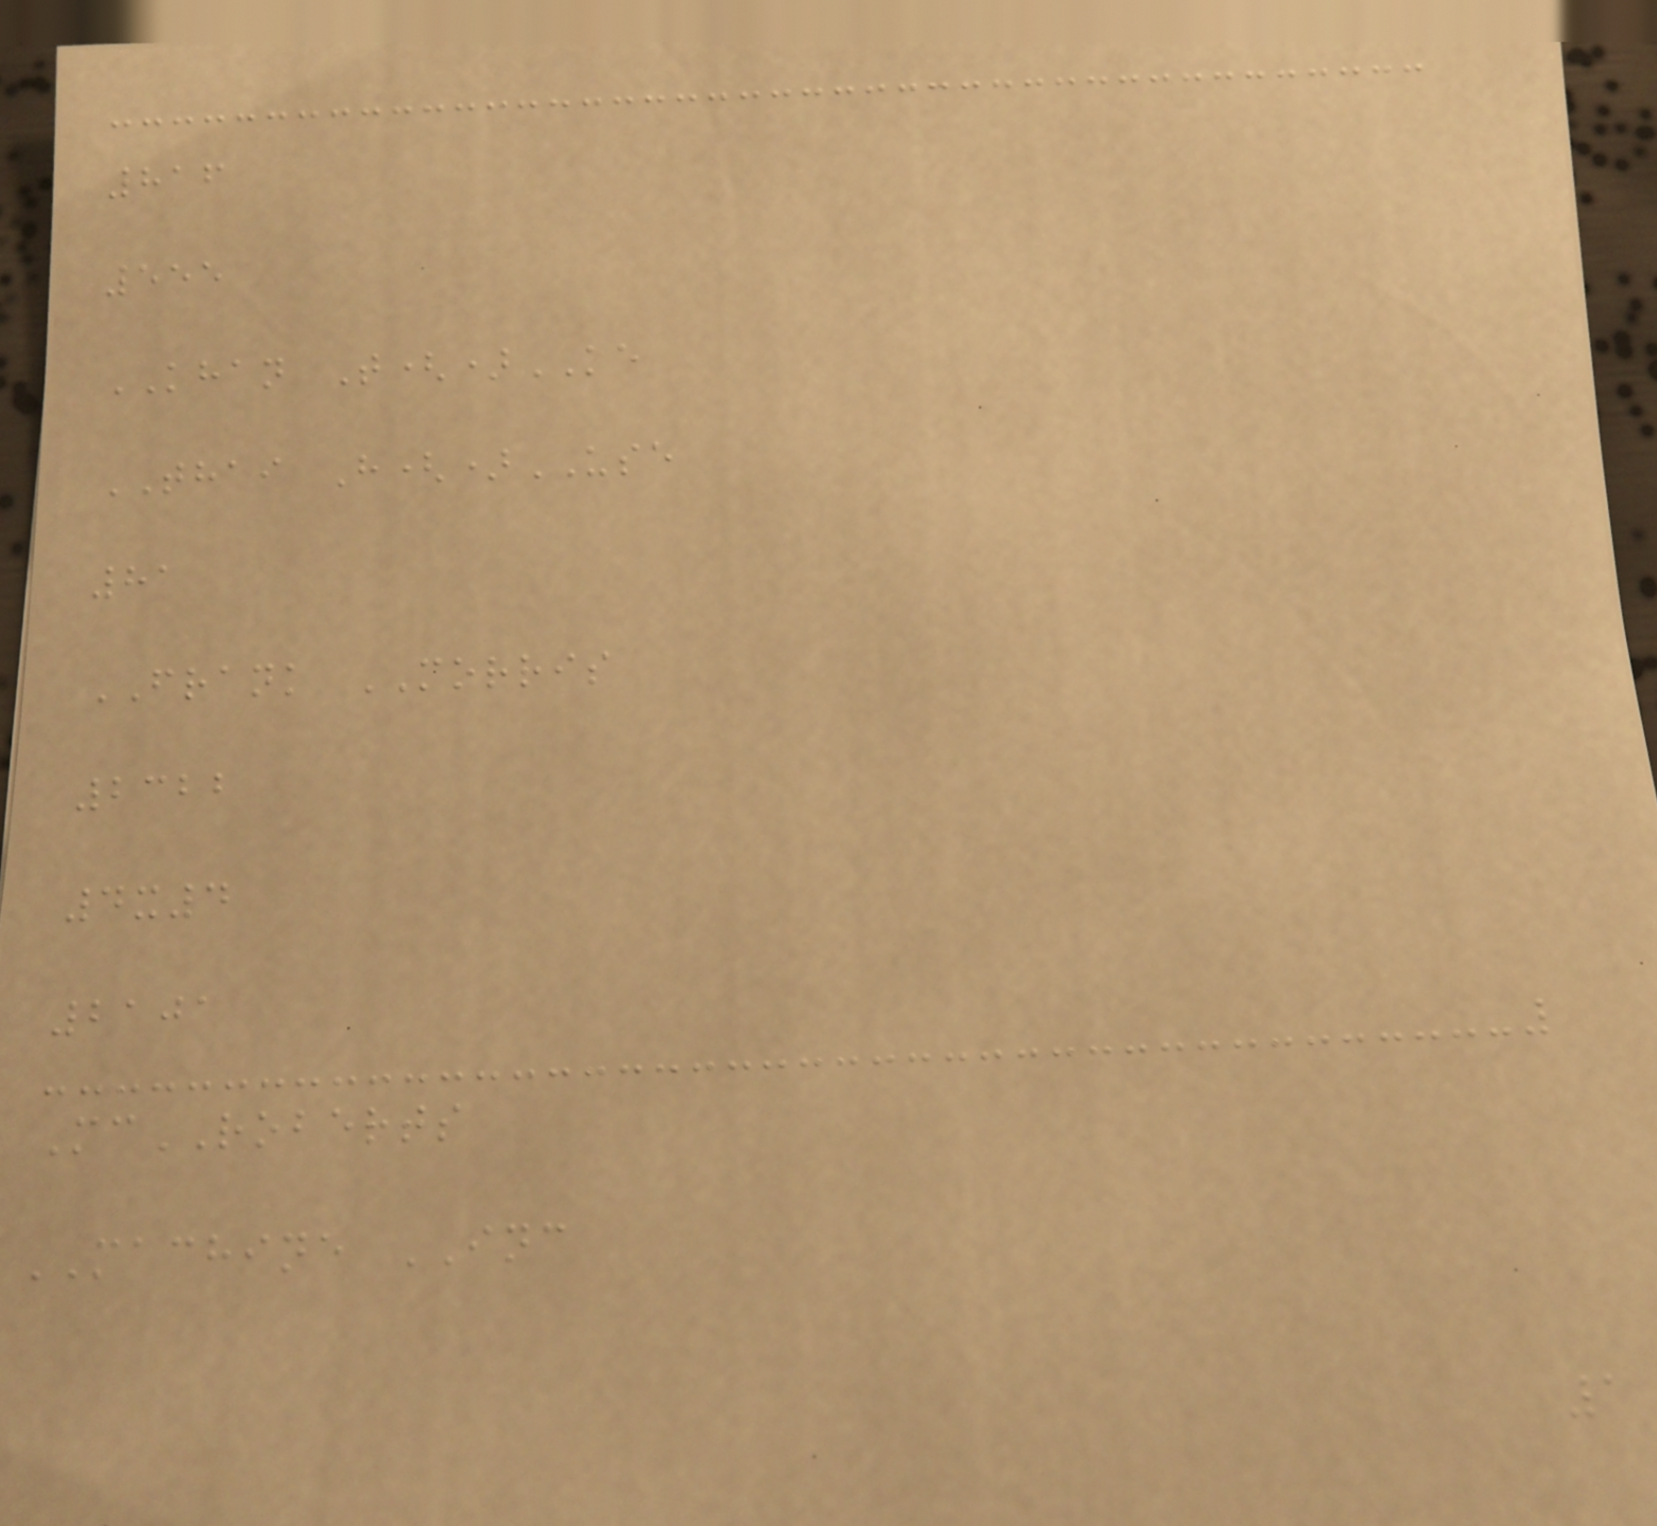816
555
KHAN T()KE
THAI H()USE
81
FRANK MORRIS
2322
4x4
2101
McROBERTS
MACHINE INC
1
